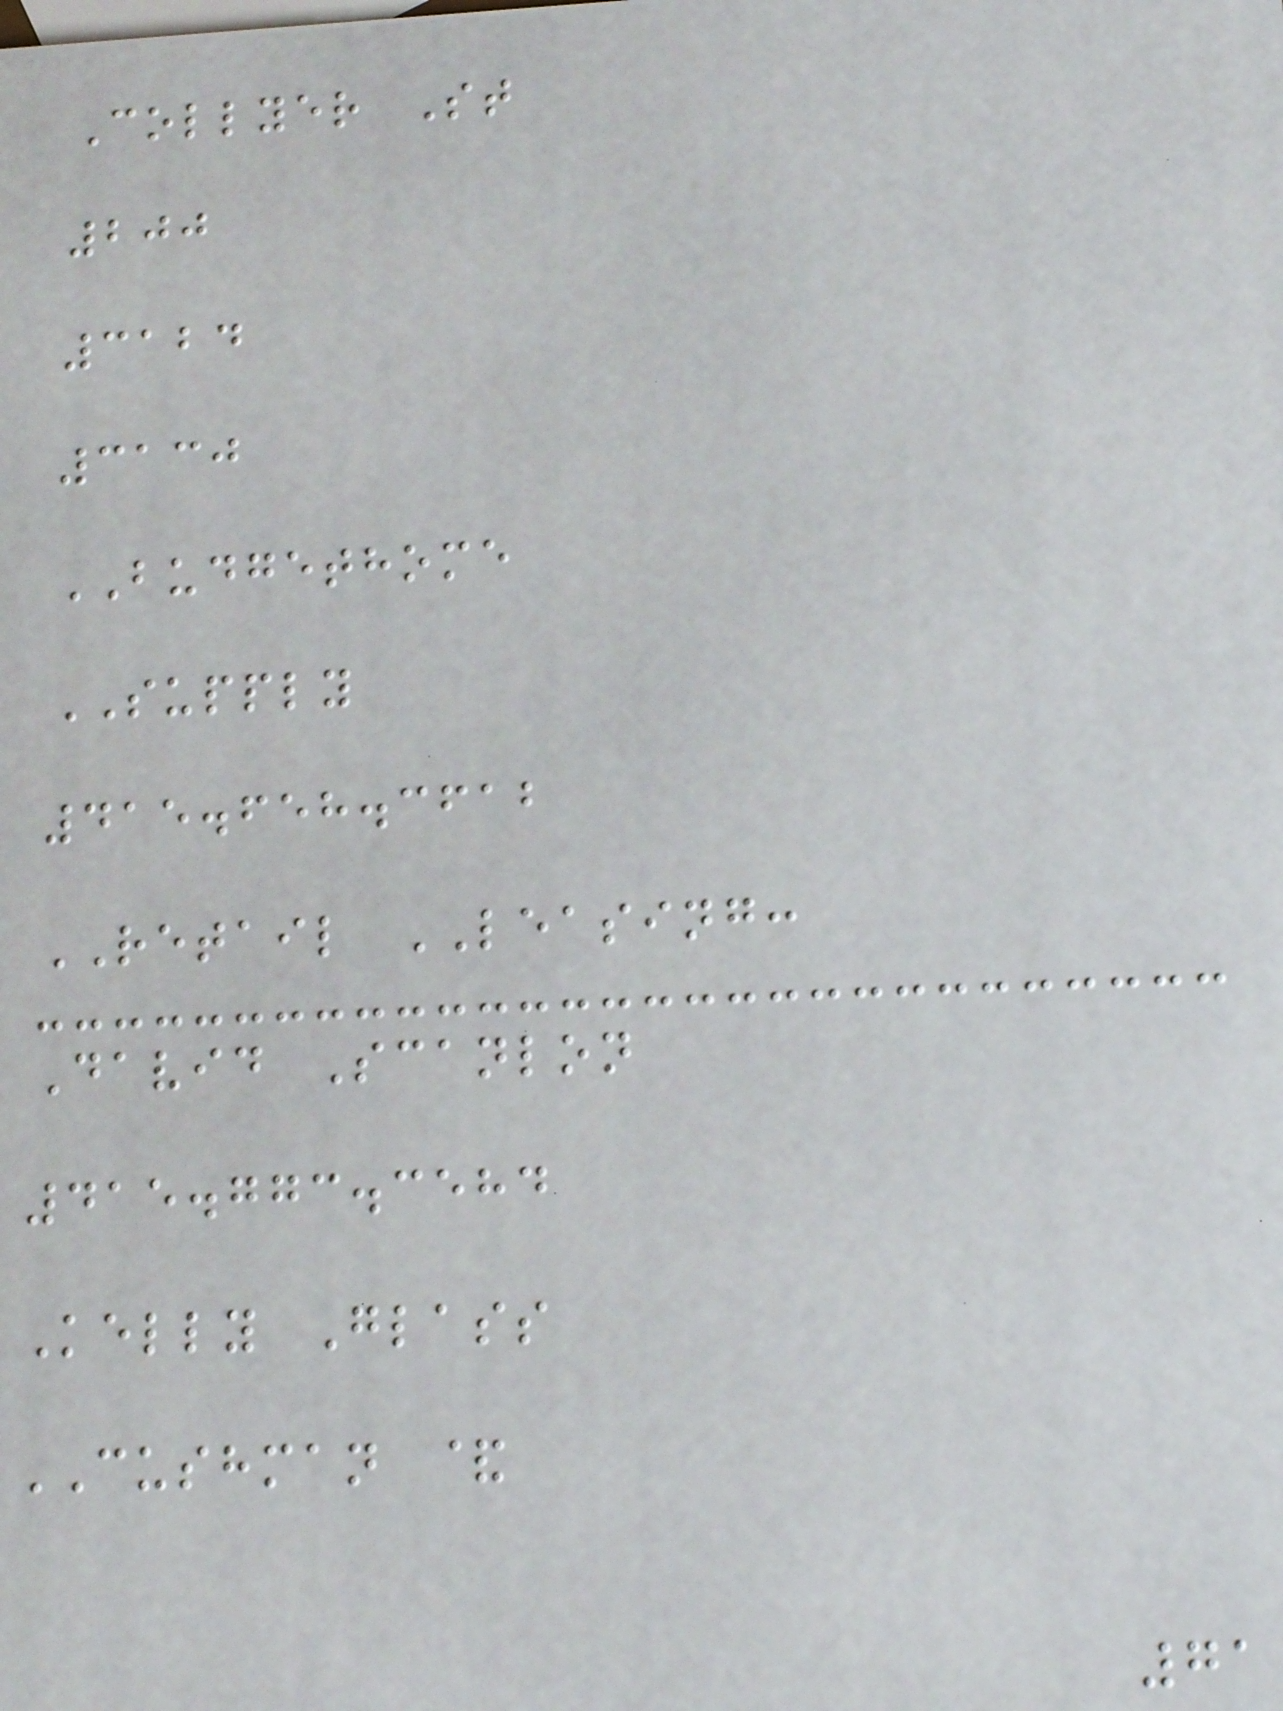Collyer St
200
3124
3130
BUDGETHOME
SUPPLY
415.658.3612
RETAIL LEASING:
David Scanlon
415.773.3584
Kelly Glass
CUSHMAN &
71
